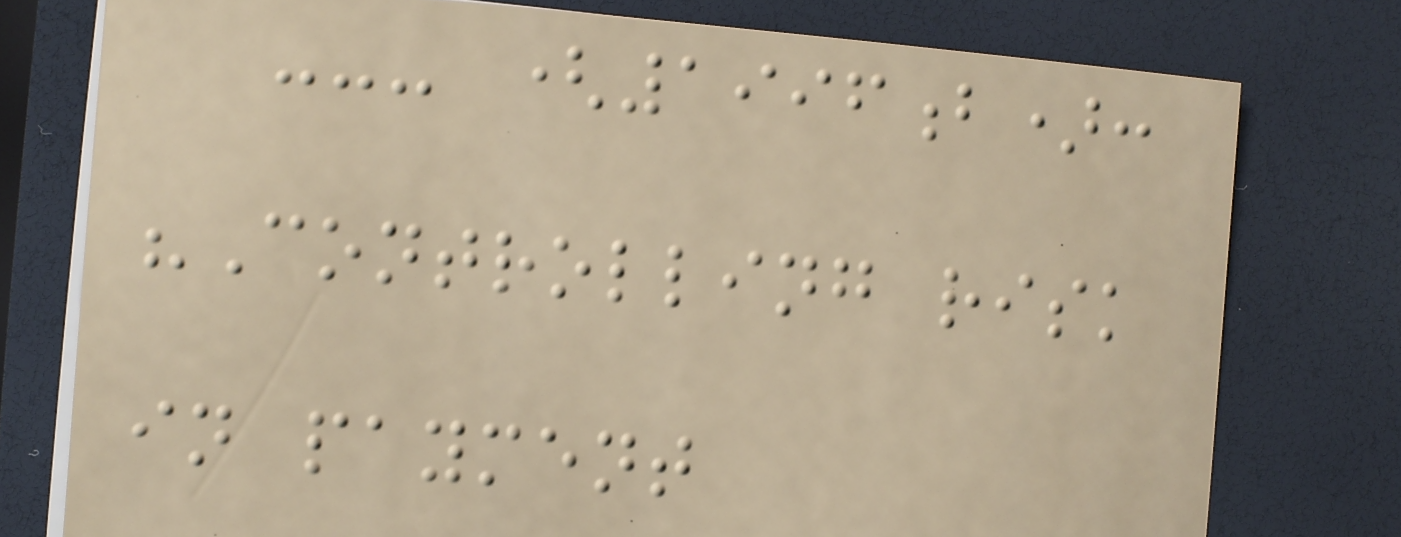--- (1996b):
"Controlling risk
in payment
